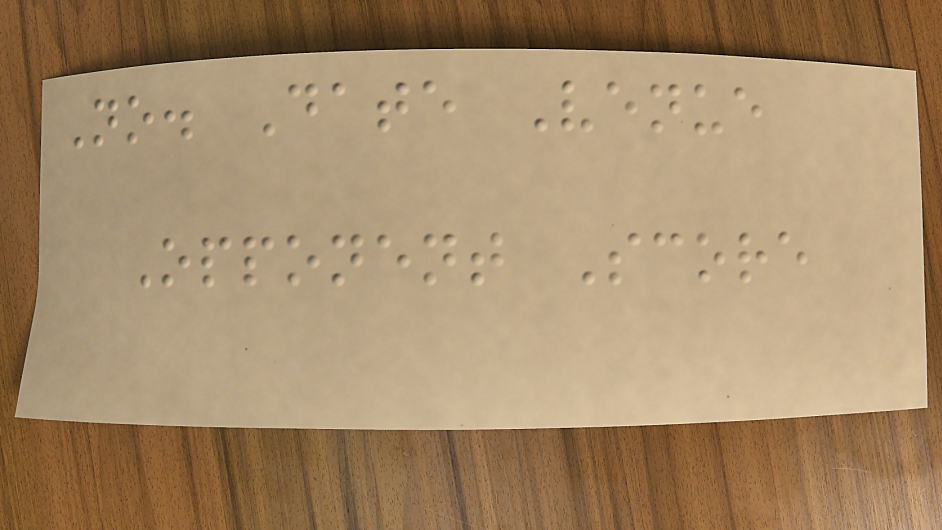No. Date Venue
Opponent Score
